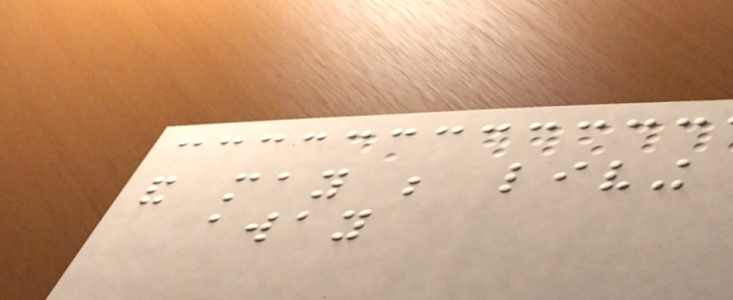and may be living
away
